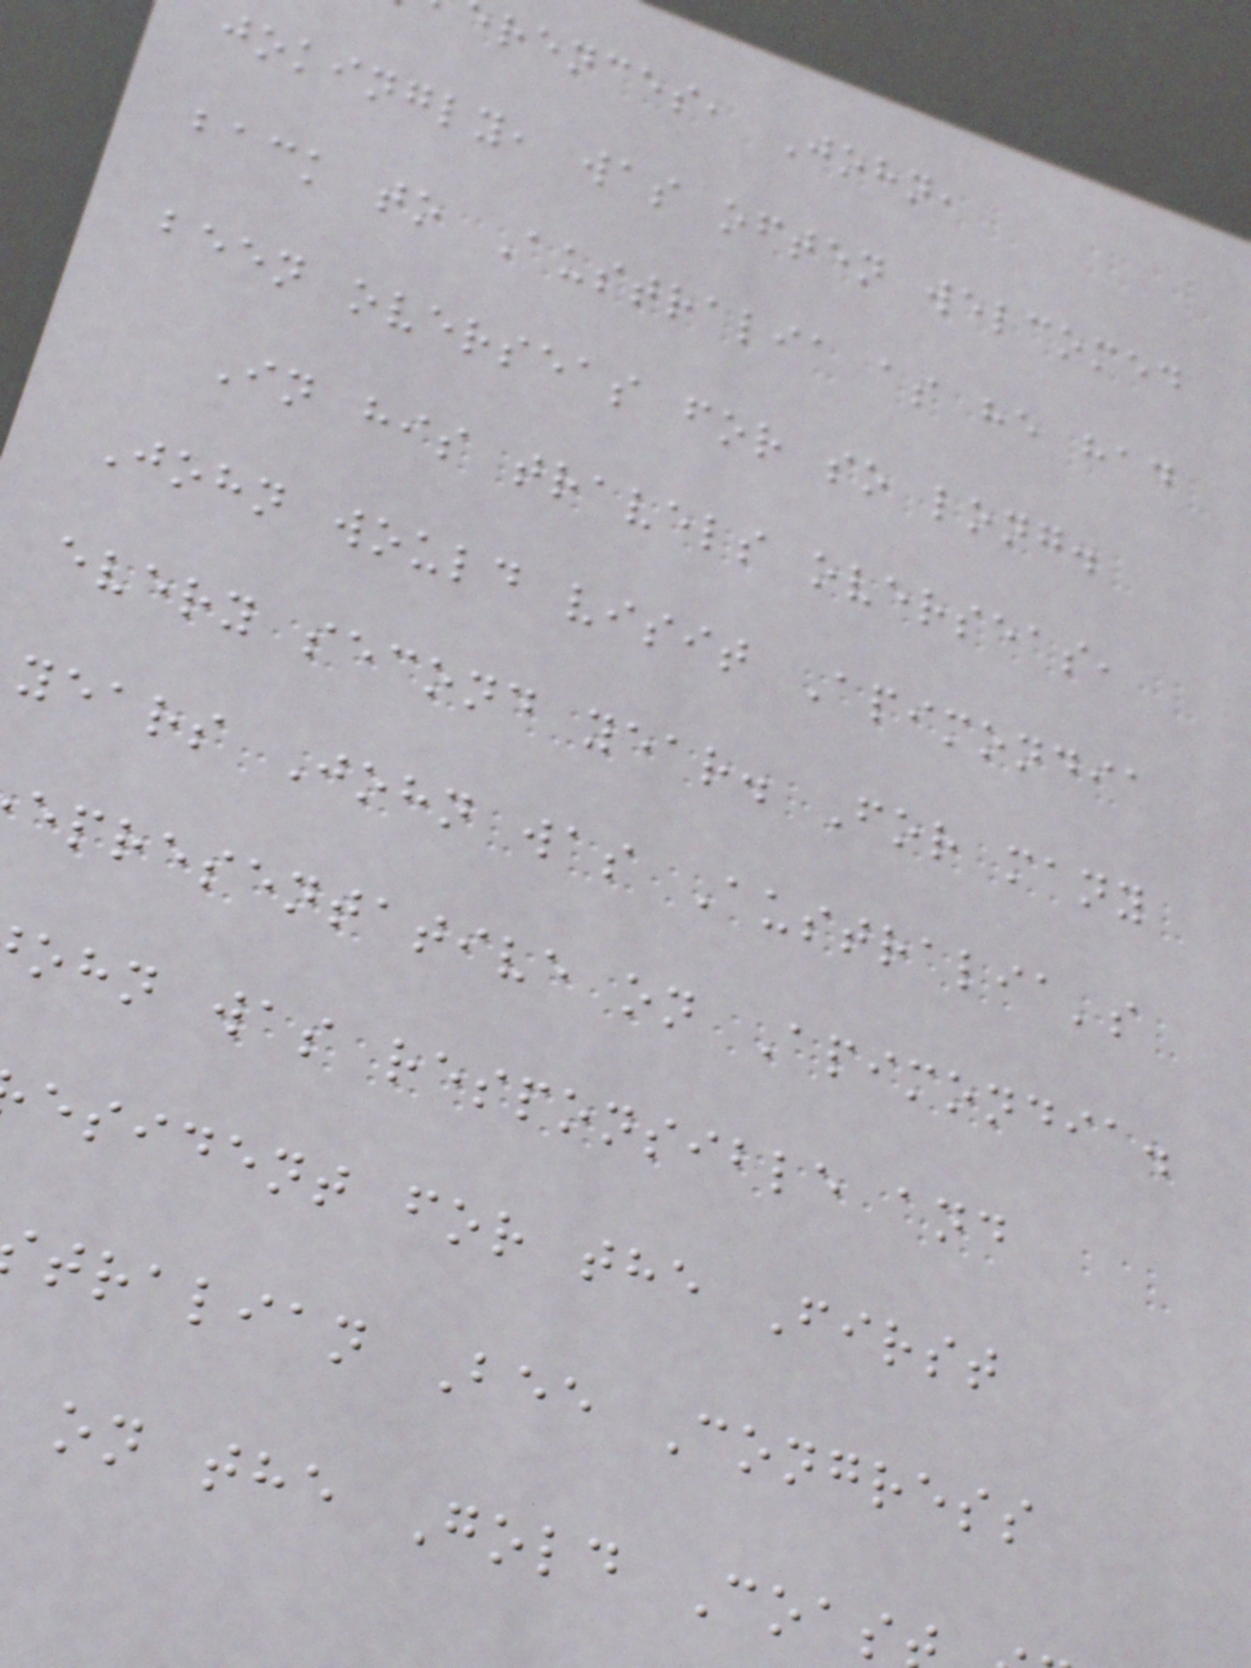rences, John,
jokingly, was often welcomed
back to Australia as he had
been overseas for so long.
In his travels overseas,
John would visit Apimondia
every second year. For many
years John was Australia's
epresentative on Apimondia.
ohn was responsible and
esident for the First
tralian Bee Congress
on the Gold Coas
